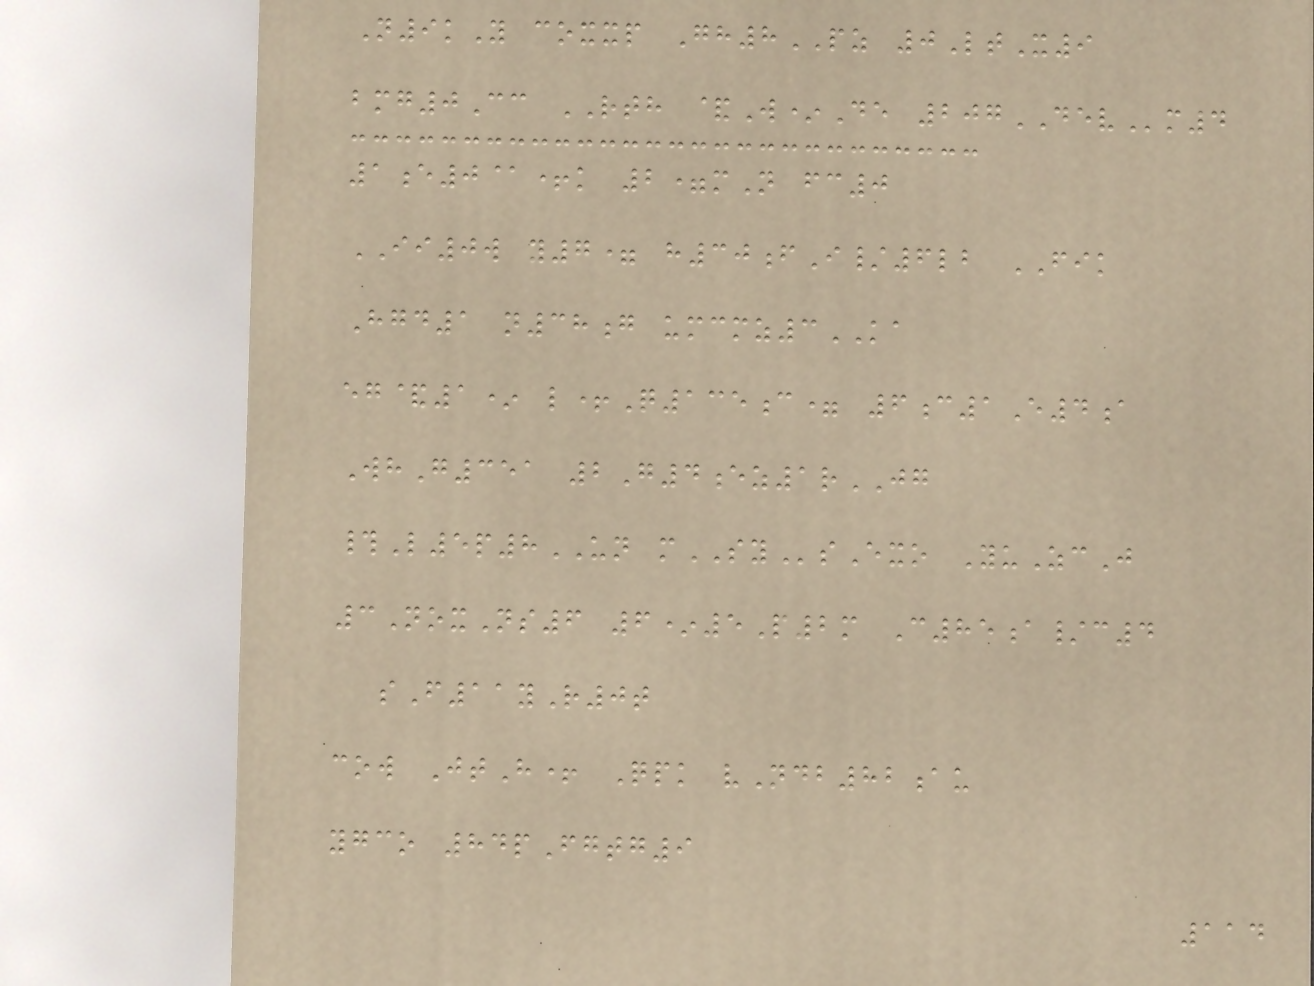N9kY coxxp Gh8PZ 0LtX9
bmg0Cc RTH &W*De 207DEVm4
1e0@+k 2=mN fc0
II0w y7= h30fI/6lb FIK
Hgd1 n38g umcmz3KA
eg&1* l+Q135c= 6c1E4a
WhG351 2G4ez1rJG
#L5p8UN mSYsExo YuZcJ
3NoxNs6 6*5P2m C85a/c4
sF11yR0t
cow JtH+ Qpk vNdb82au
ygco 84pFgtg9
114
